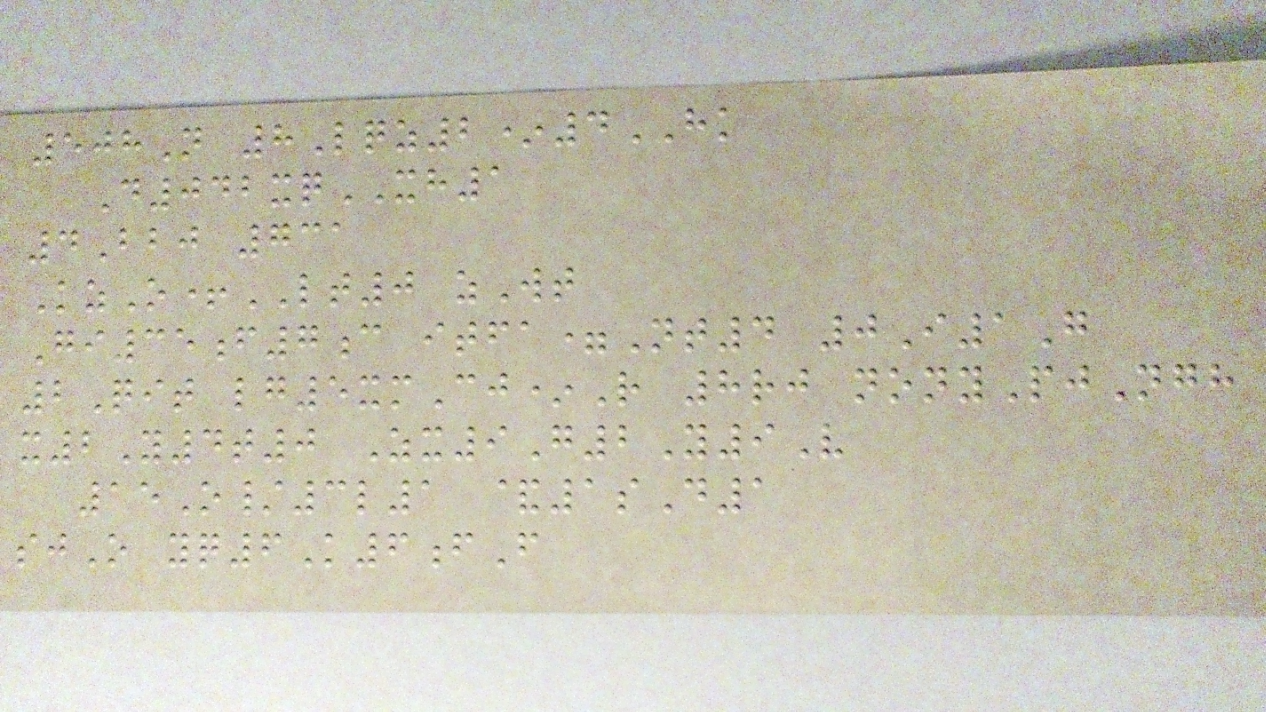508N 8Lqz2*4HK
D042xqXH1
4Bbj 731
KzO+LT0 zWt
Gi35f7c itfa=Nt4 0I1G
2Qit lg5xmCj*R 8rj nonyPjNgh
x2Y4t0 Zx9G2Y9V
15O/3l1 &1sD1
sjO yq6K6fF
